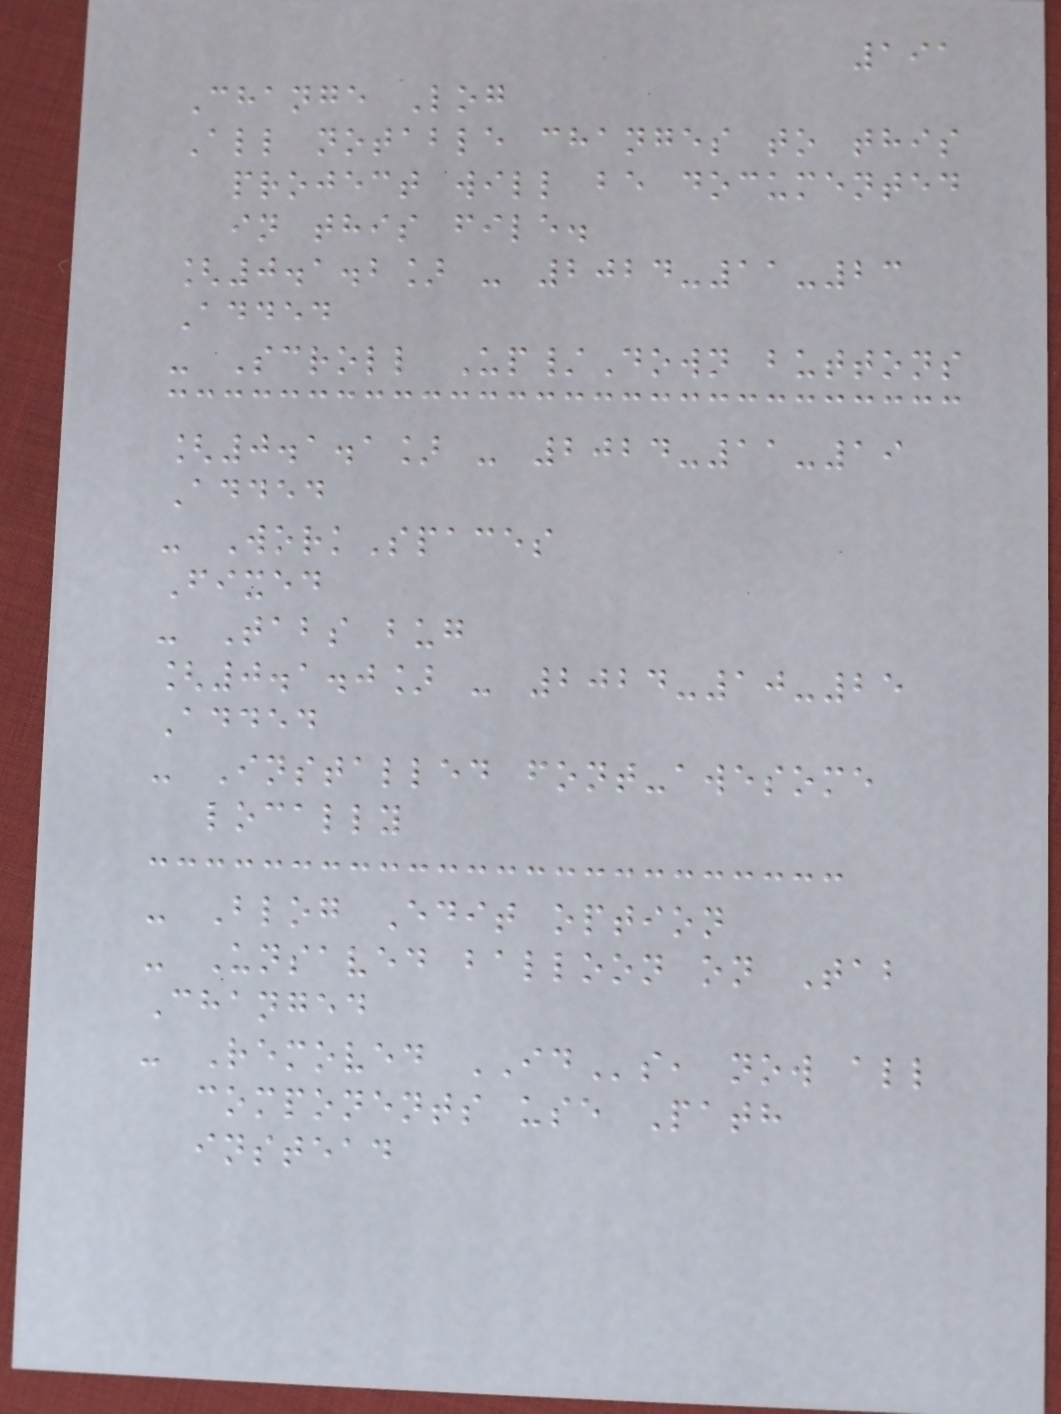191
Change Log
All notable changes to this
project will be documented
in this file.
[0.1.2] - 2024-11-23
Added
- Scroll Up/Down buttons
[0.1.1] - 2024-11-19
Added
- WorkSpaces
Fixed
- Tabs bug
[0.1.0] - 2024-10-25
Added
- Installed font-awesome
locally
- Blog Edit option
- Unsaved balloon on Tab
Changed
- Removed IDs, now all
components use Path
instead
